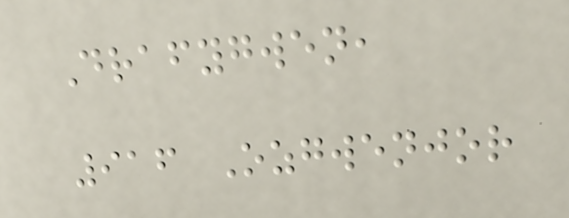Drafygwen,
916 Ozgwenjor
